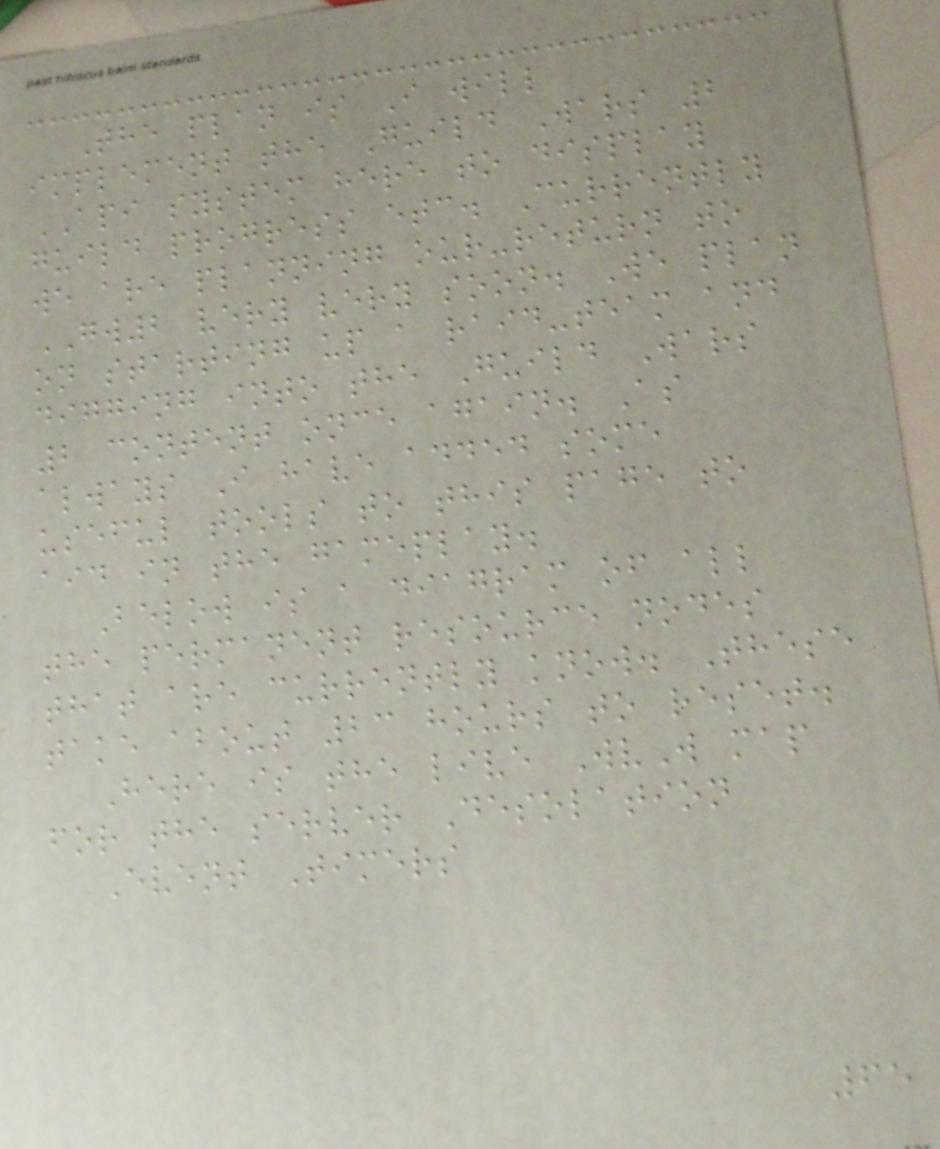The plan is I will
implement the Guild Wars 2
API system here to display
guild progress etc. Currently
we are planning our-return to
GW2 very very soon. We plan
on starting up a raid-team and
digging into the Guild Wars
2 content once again. As
always I have added some
useful tools to this page to
aid in the gameplay.
Below is a diagram of all
the permanent resource nodes
that are currently know. These
take about 23 hours to reset.
Here is the live WvW map
for the server Desolation
Event Timers
65
